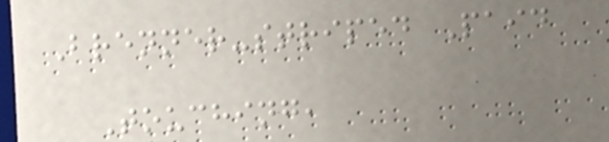Brenner-striped Paid
Touching,
